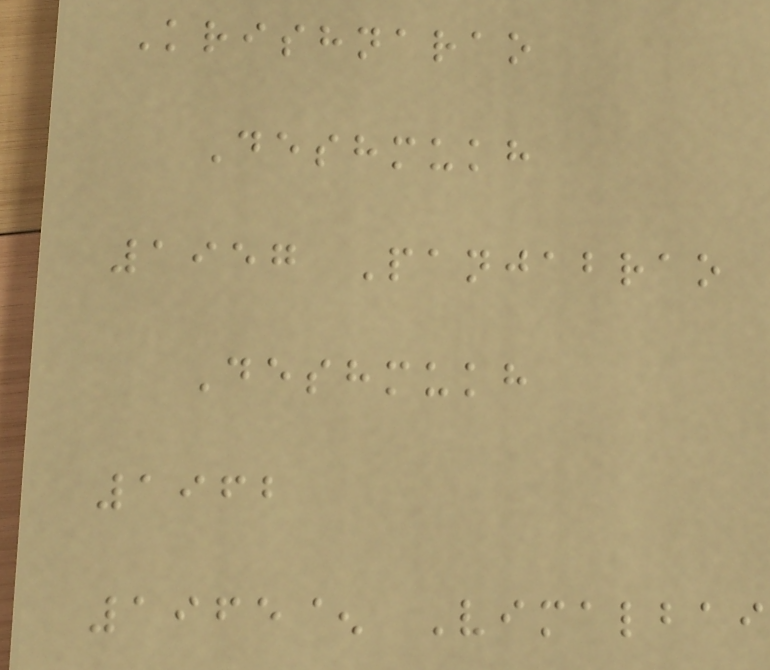Krishnarao
Deshmukh
1957 Panjabrao
Deshmukh
1962
1965^ Vimalbai
